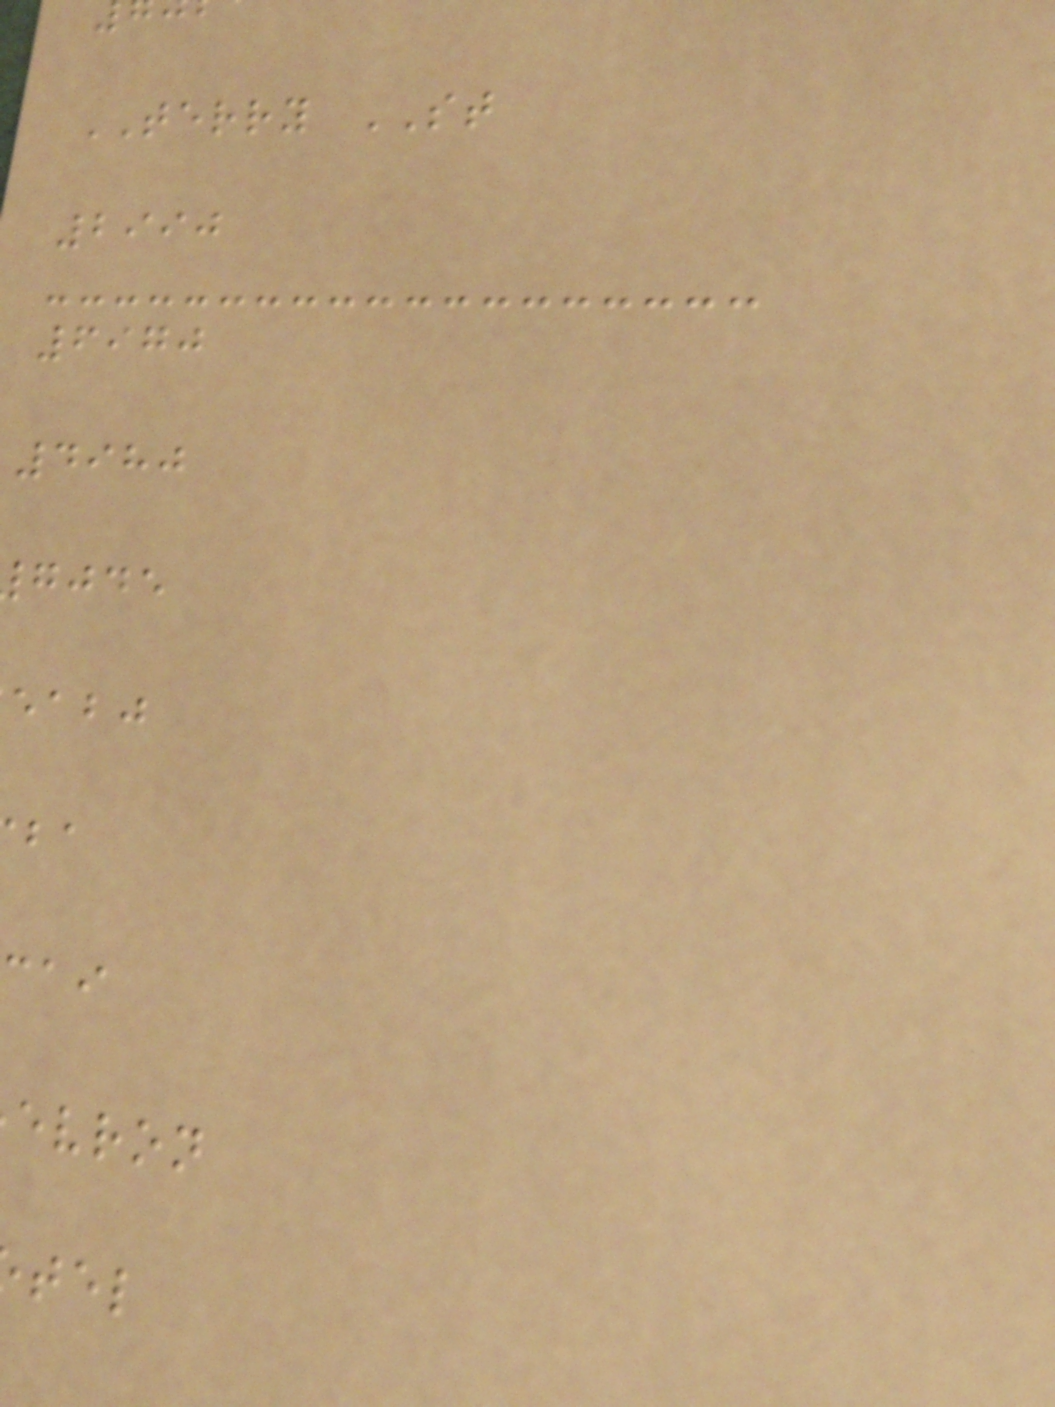TERRY ST
2990
6970
4980
gjde
eabj
evron
